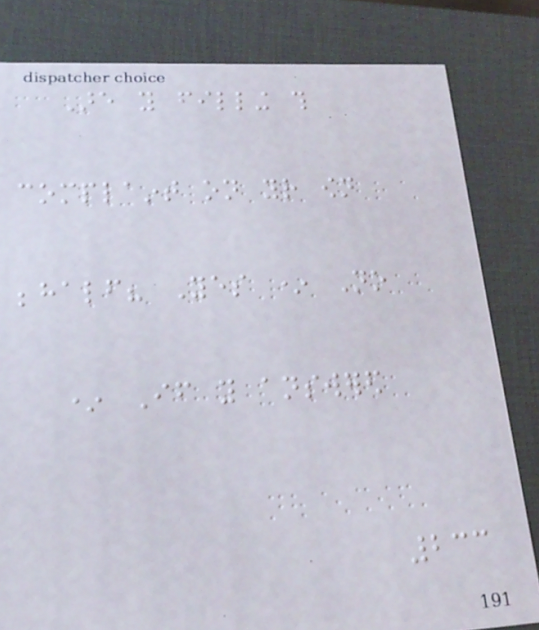Are you filling this
complaint on your own
behalf? Yes * No
* If you answered
233
